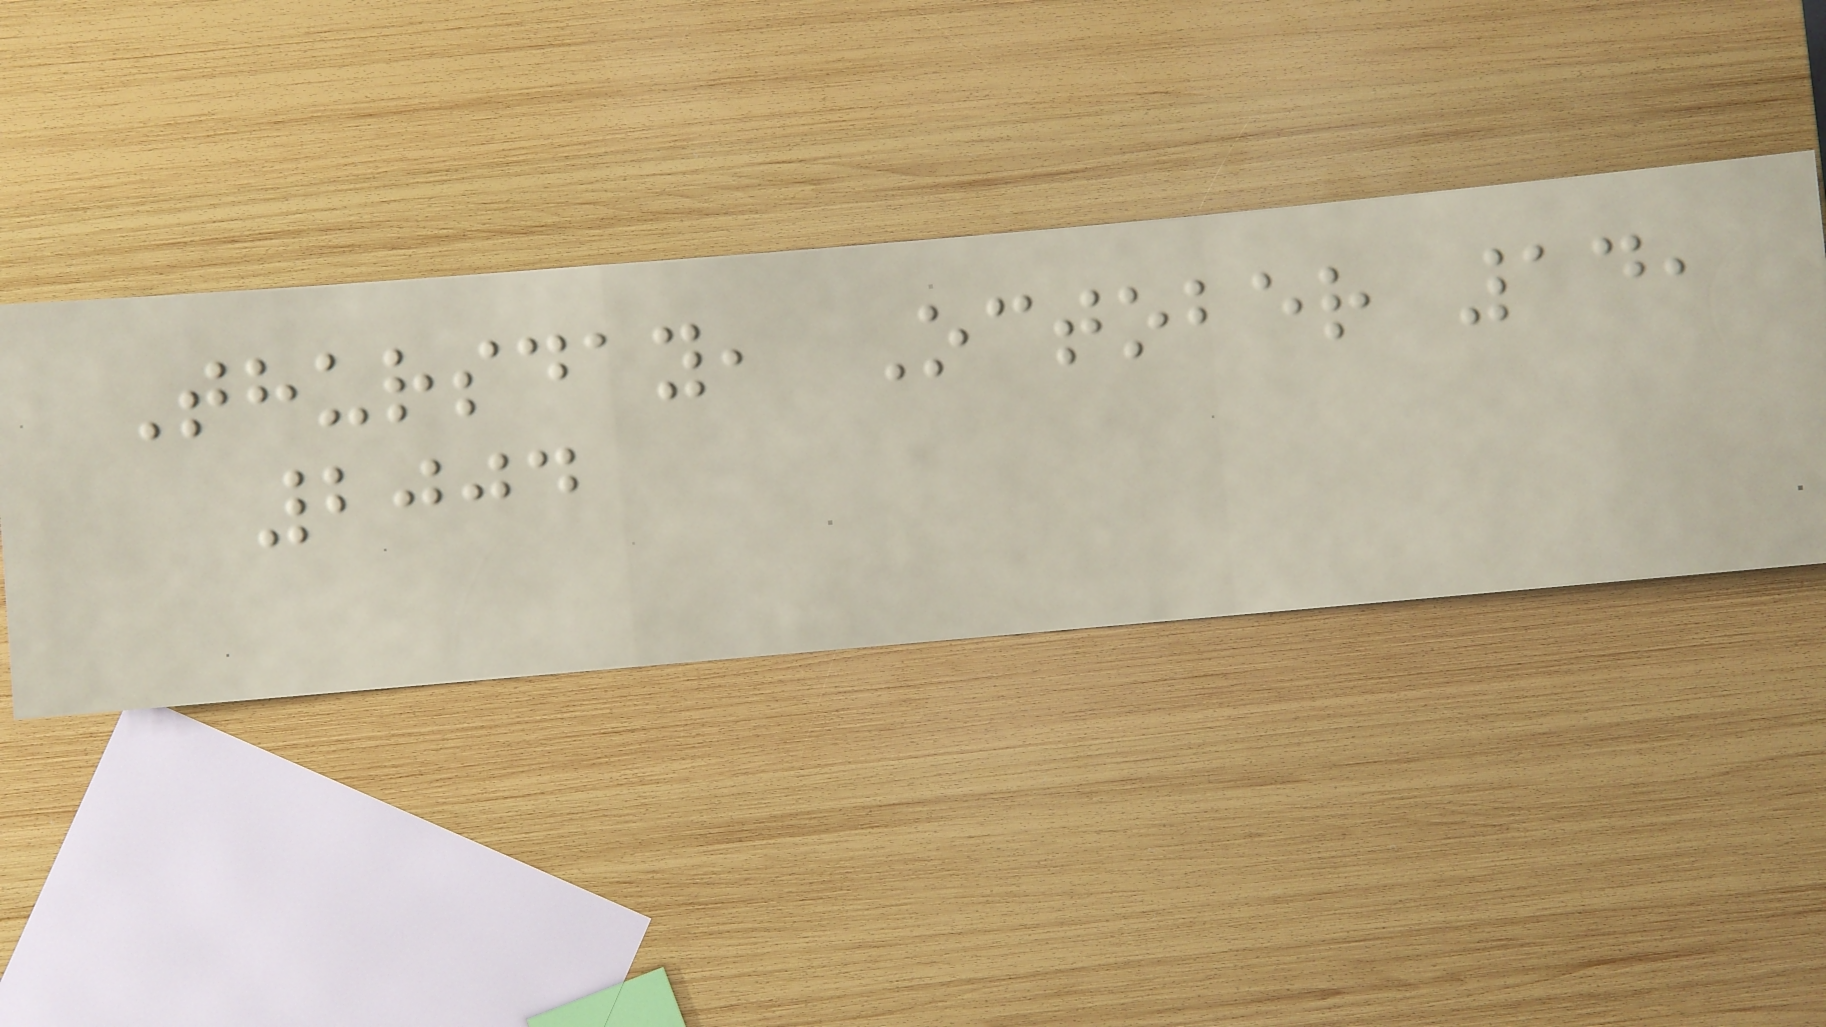Thursday, October 14,
2004
